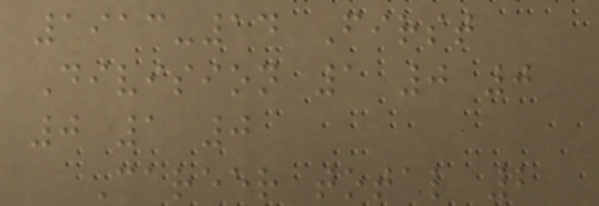1913-14 First
Division 1 0 0
0 1 0
Career total 2
